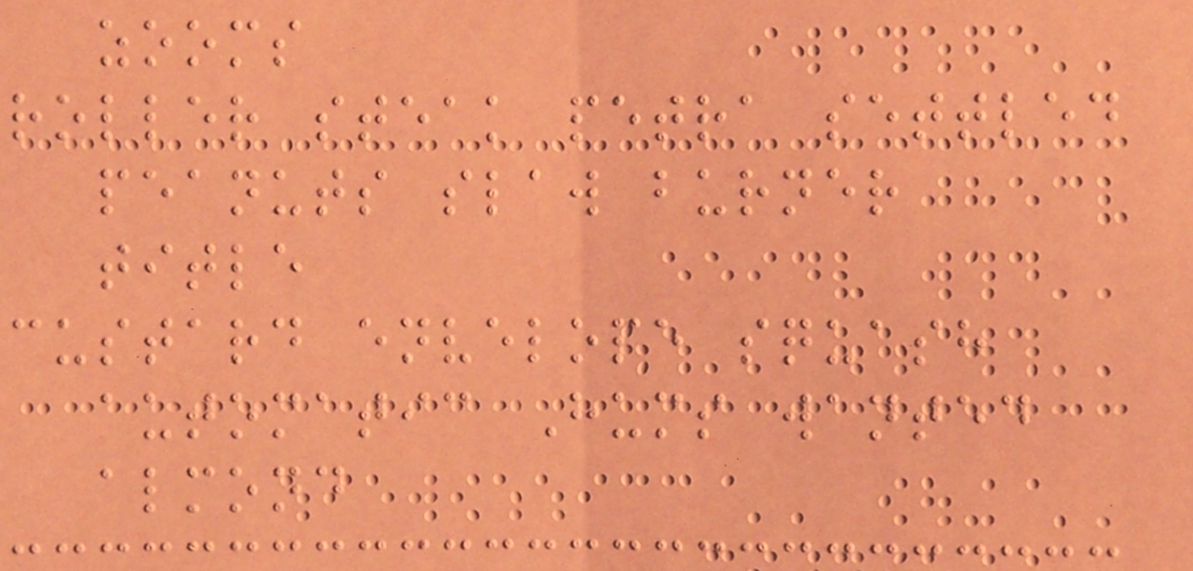zooms
roller steak petra settled
peanuts slaw burner
title
custard envelope squash
automatic Hums wanted
almond
